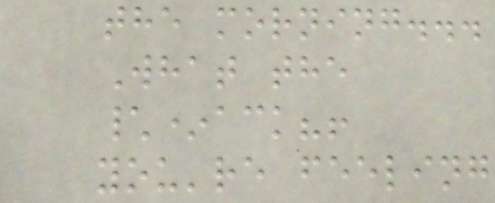the morning...
What the
\*ack?!
you're feeling
